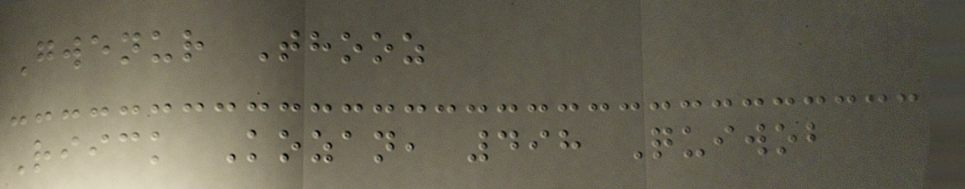Gwenur Thooz
Riick Kozan, 498 Quiwob
